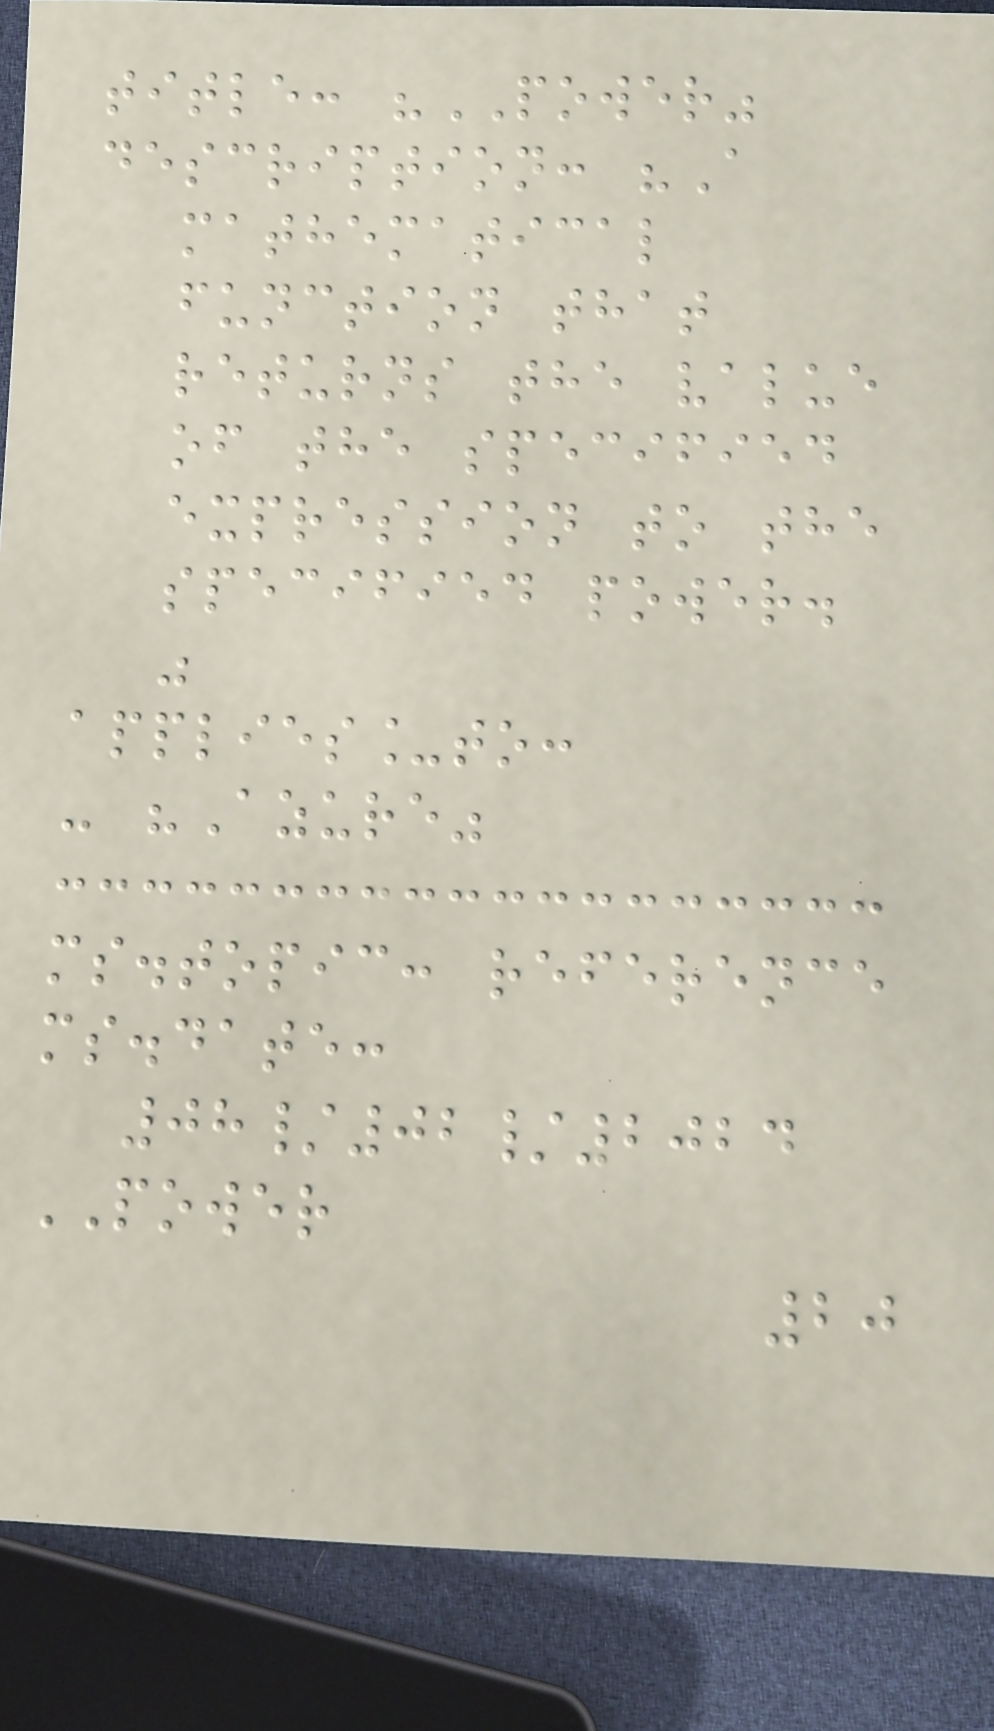title: "POWER"
description: "A
mathematical
function that
returns the value
of the specified
expression to the
specified power.
"
applies_to:
- "Azure"
ms.topic: reference
ms.date:
08/02/2024
POWER
20
